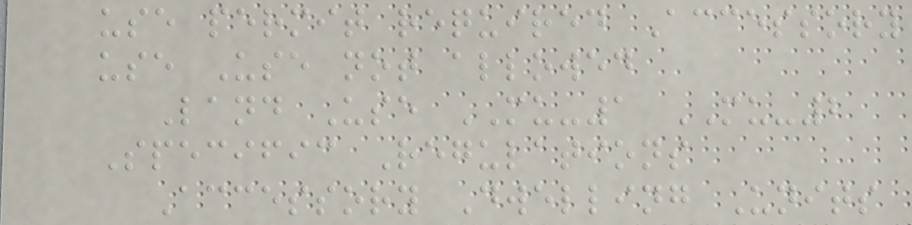use permit required Accessory
use Use not allowed
Land Use MU-1 MU-2
Specific Regulations
Accessory Dwelling Units
